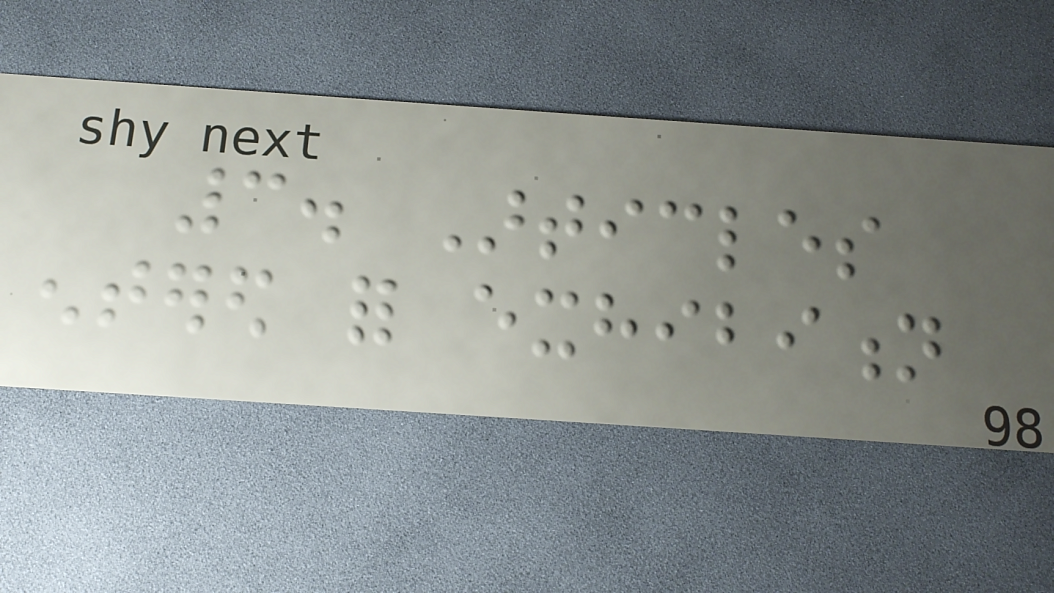3. Articles
entered for exhibition
